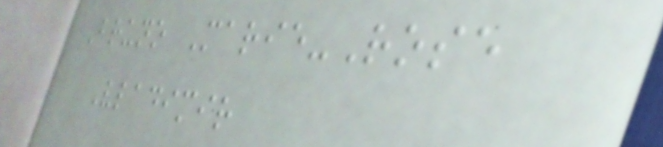Bruno Marie-Rose
Vladimir
